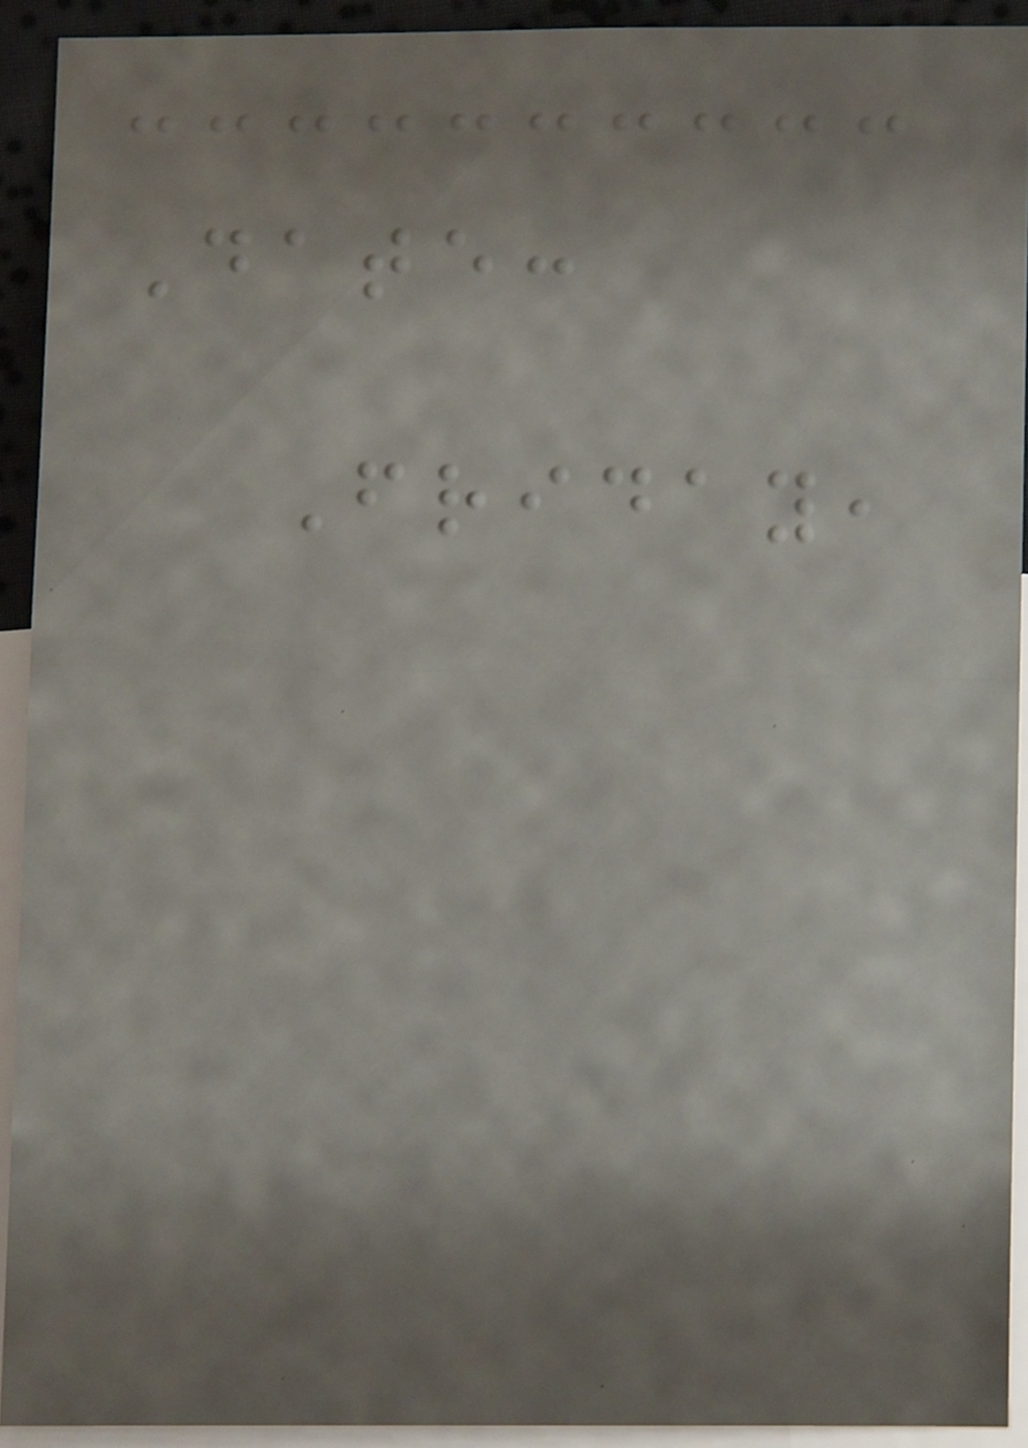Date:
Friday,
